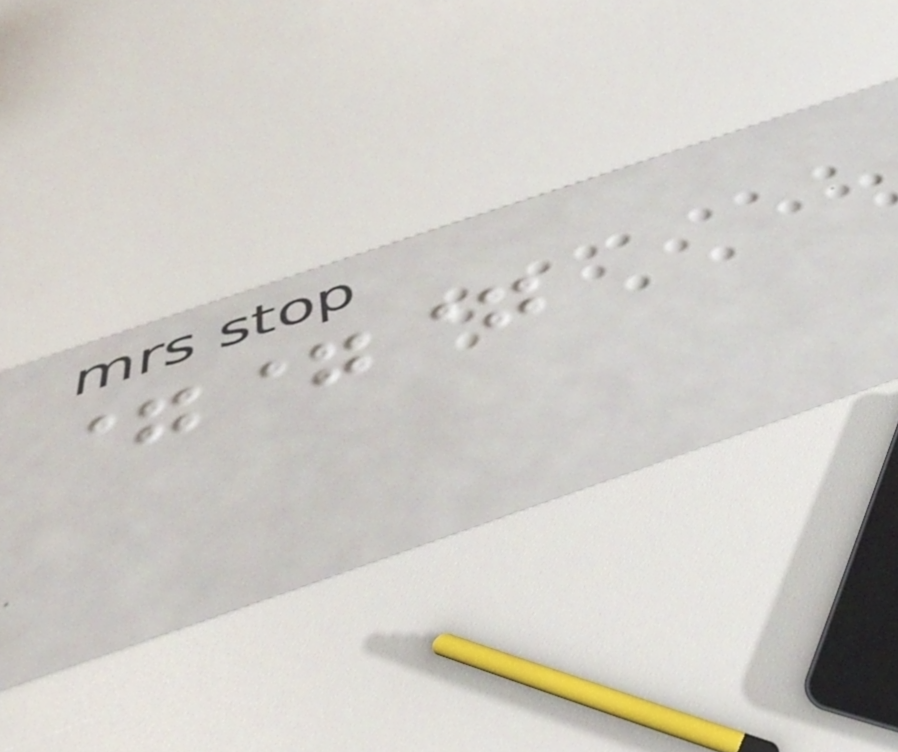===
